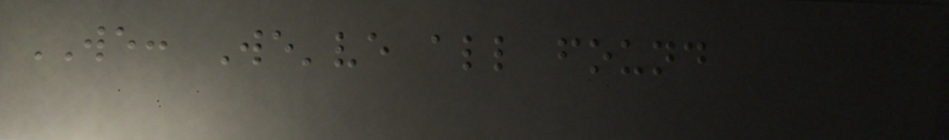WE: We've all found
